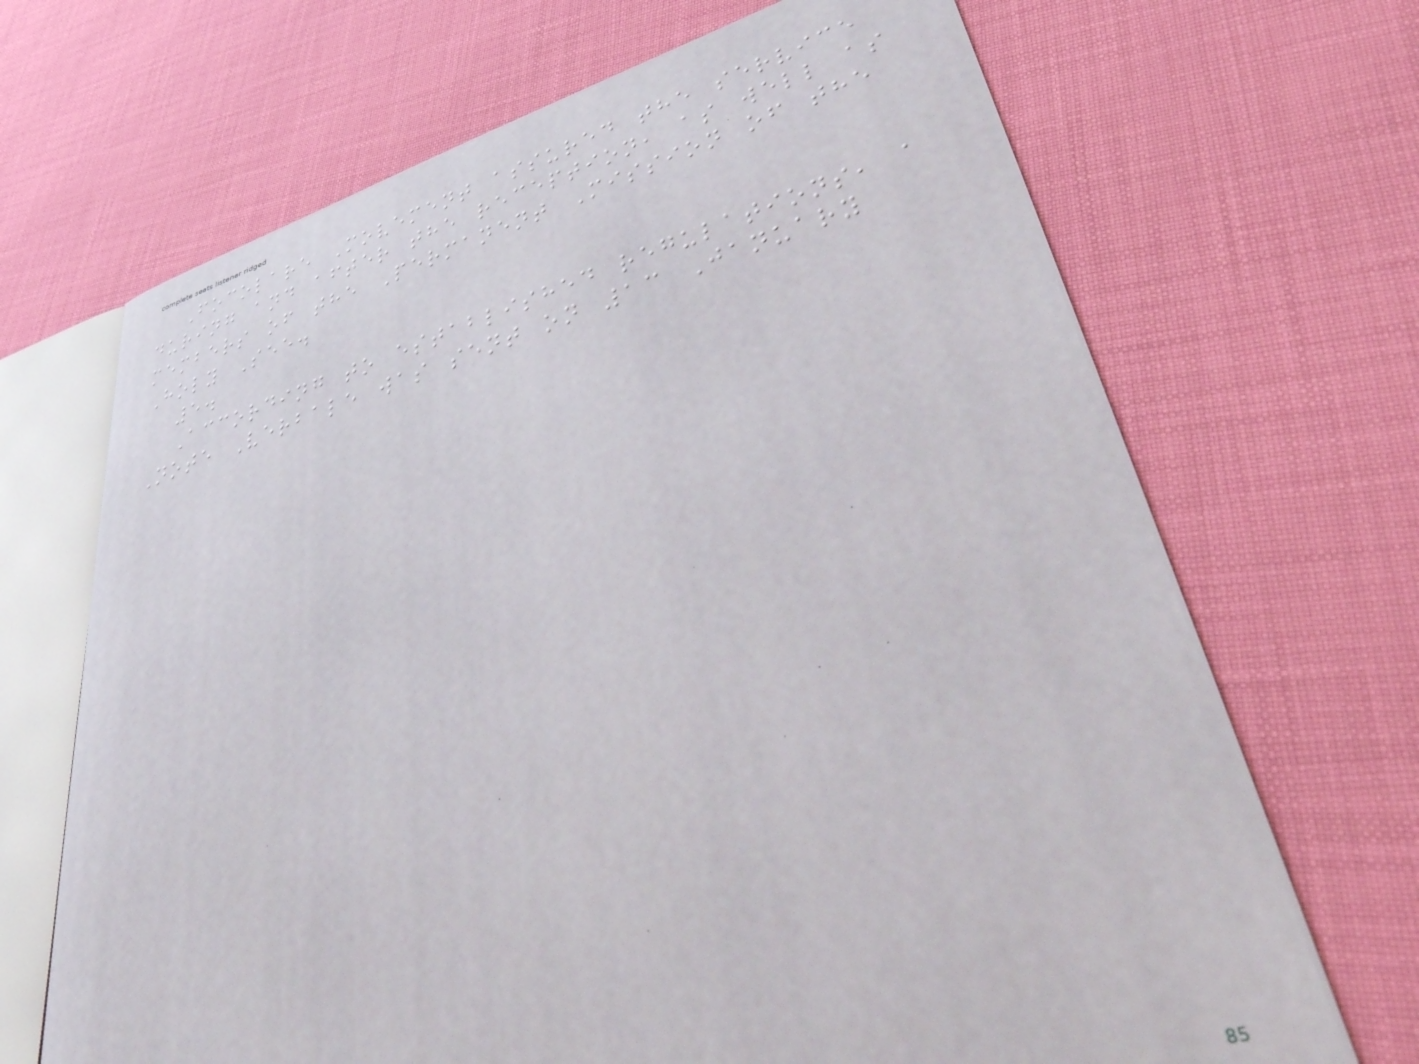Focolare Movement assured the service
during and after the reception, as well as
members of the Permanent Mission of the
Holy See.
5.
According to established regulations, a
Note Verbale was sent on 13 January
